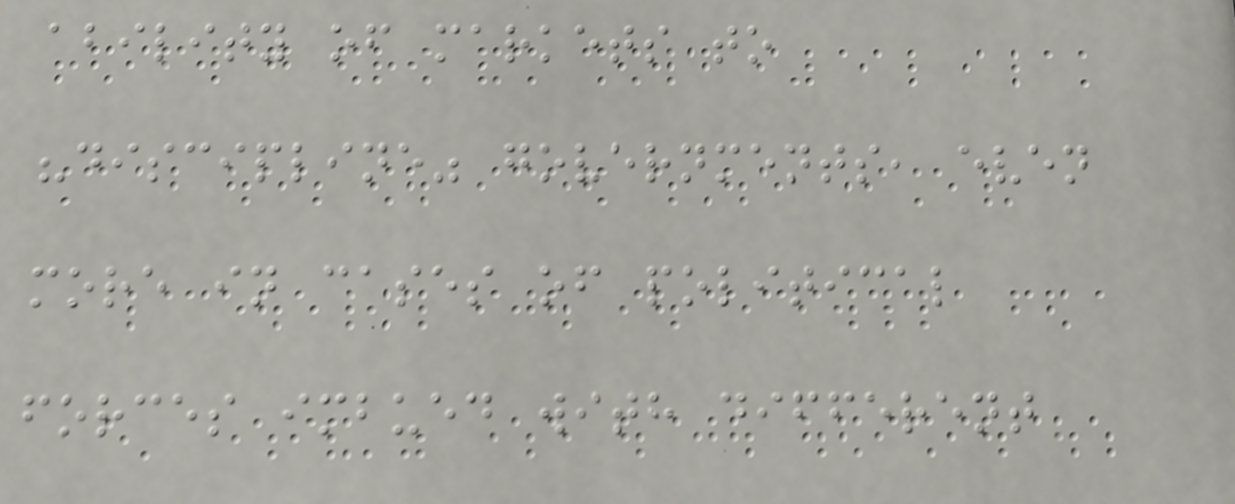ability of markets to
"discipline" governments, even
more in cases of political
forces imbued with different
